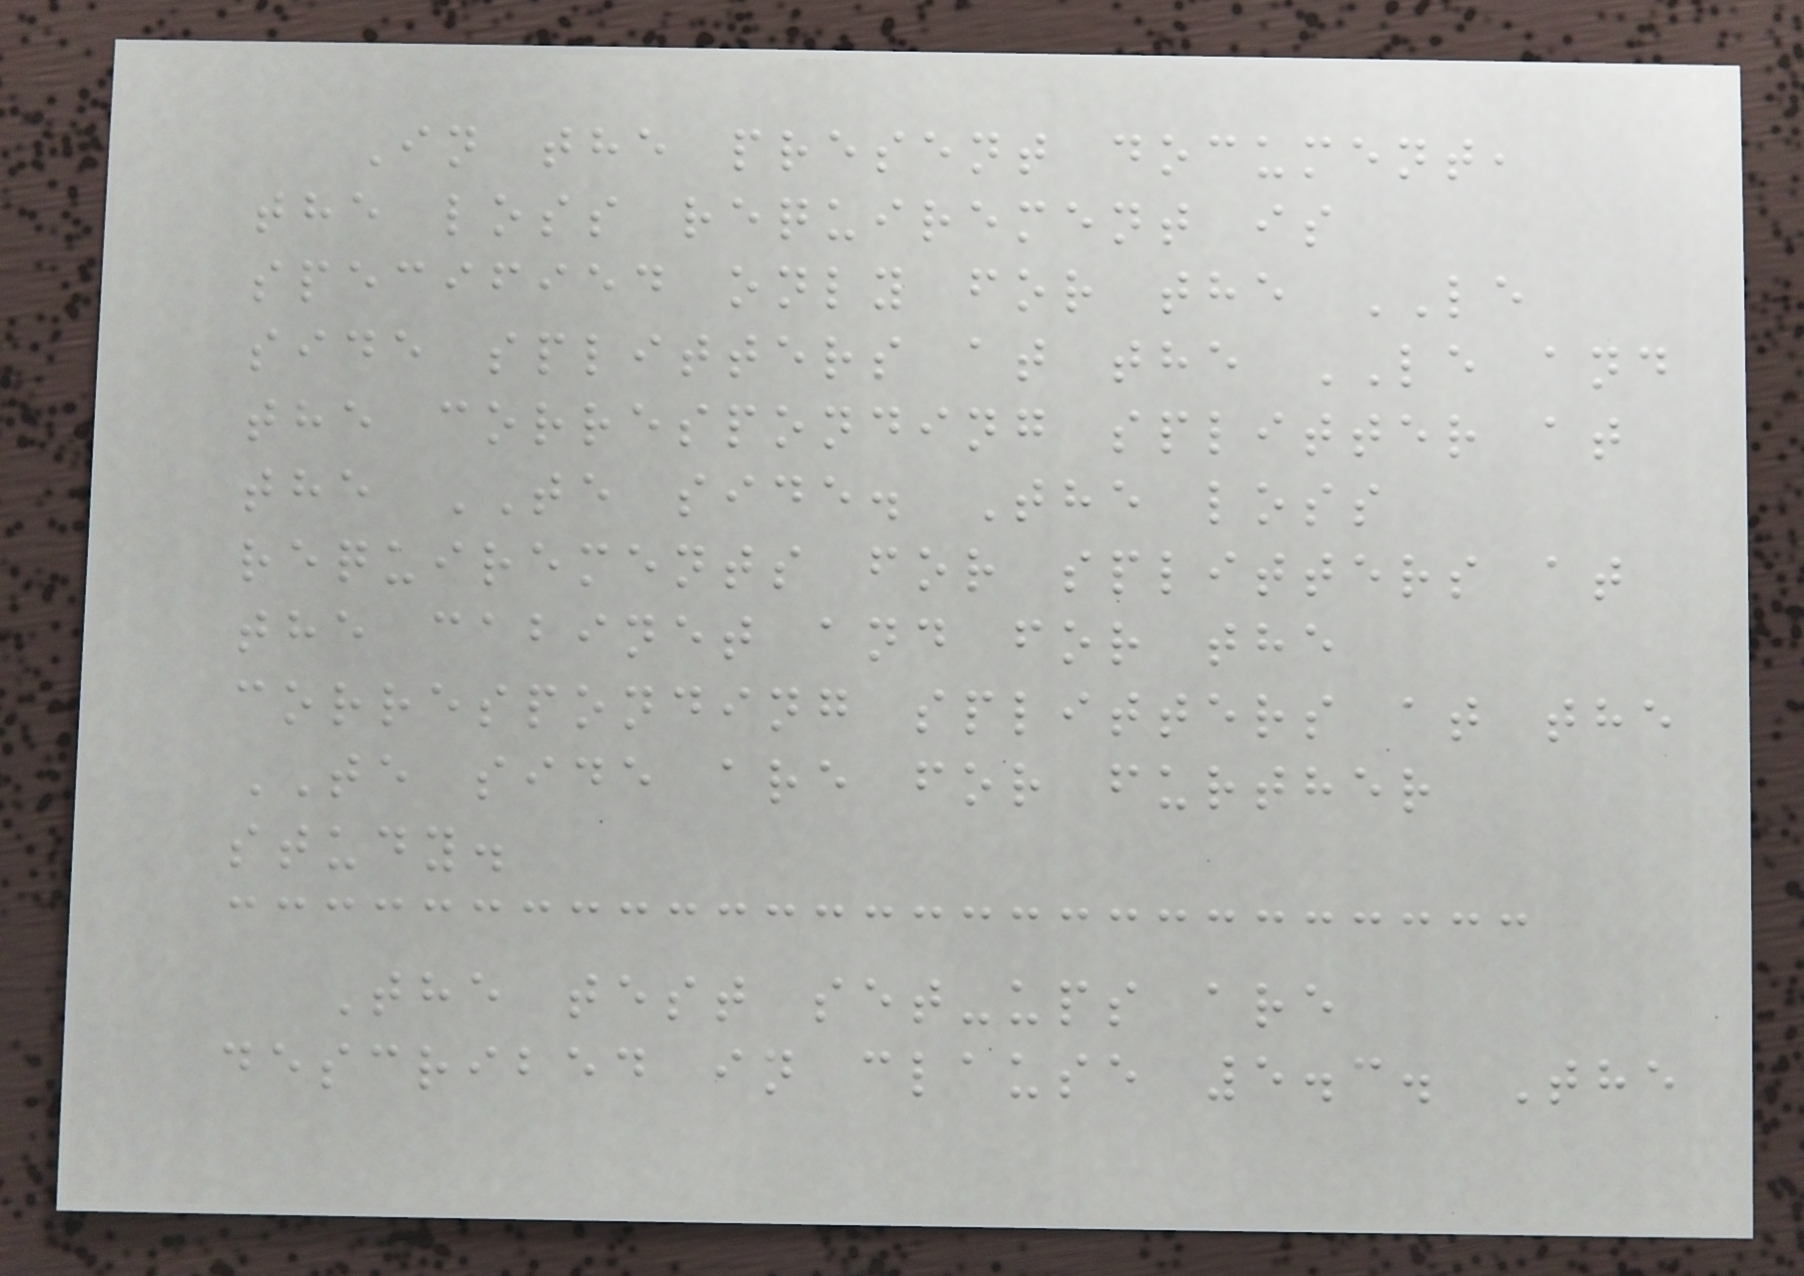In the present document,
the loss requirement is
specified only for the LE
side splitters at the LE and
the corresponding splitter at
the TE side. The loss
requirements for splitters at
the cabinet and for the
corresponding splitters at the
TE side are for further
study.
The test set-ups are
described in clause 5.3. The
